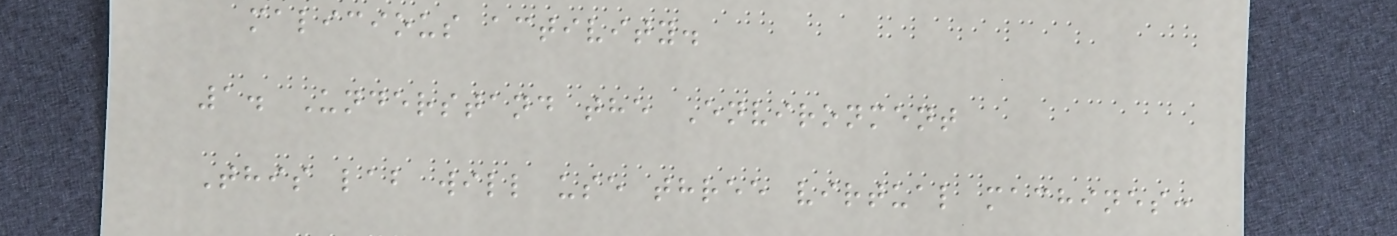malicious activity.
1. Understand the Environment
This lab will use three virtual machines:
